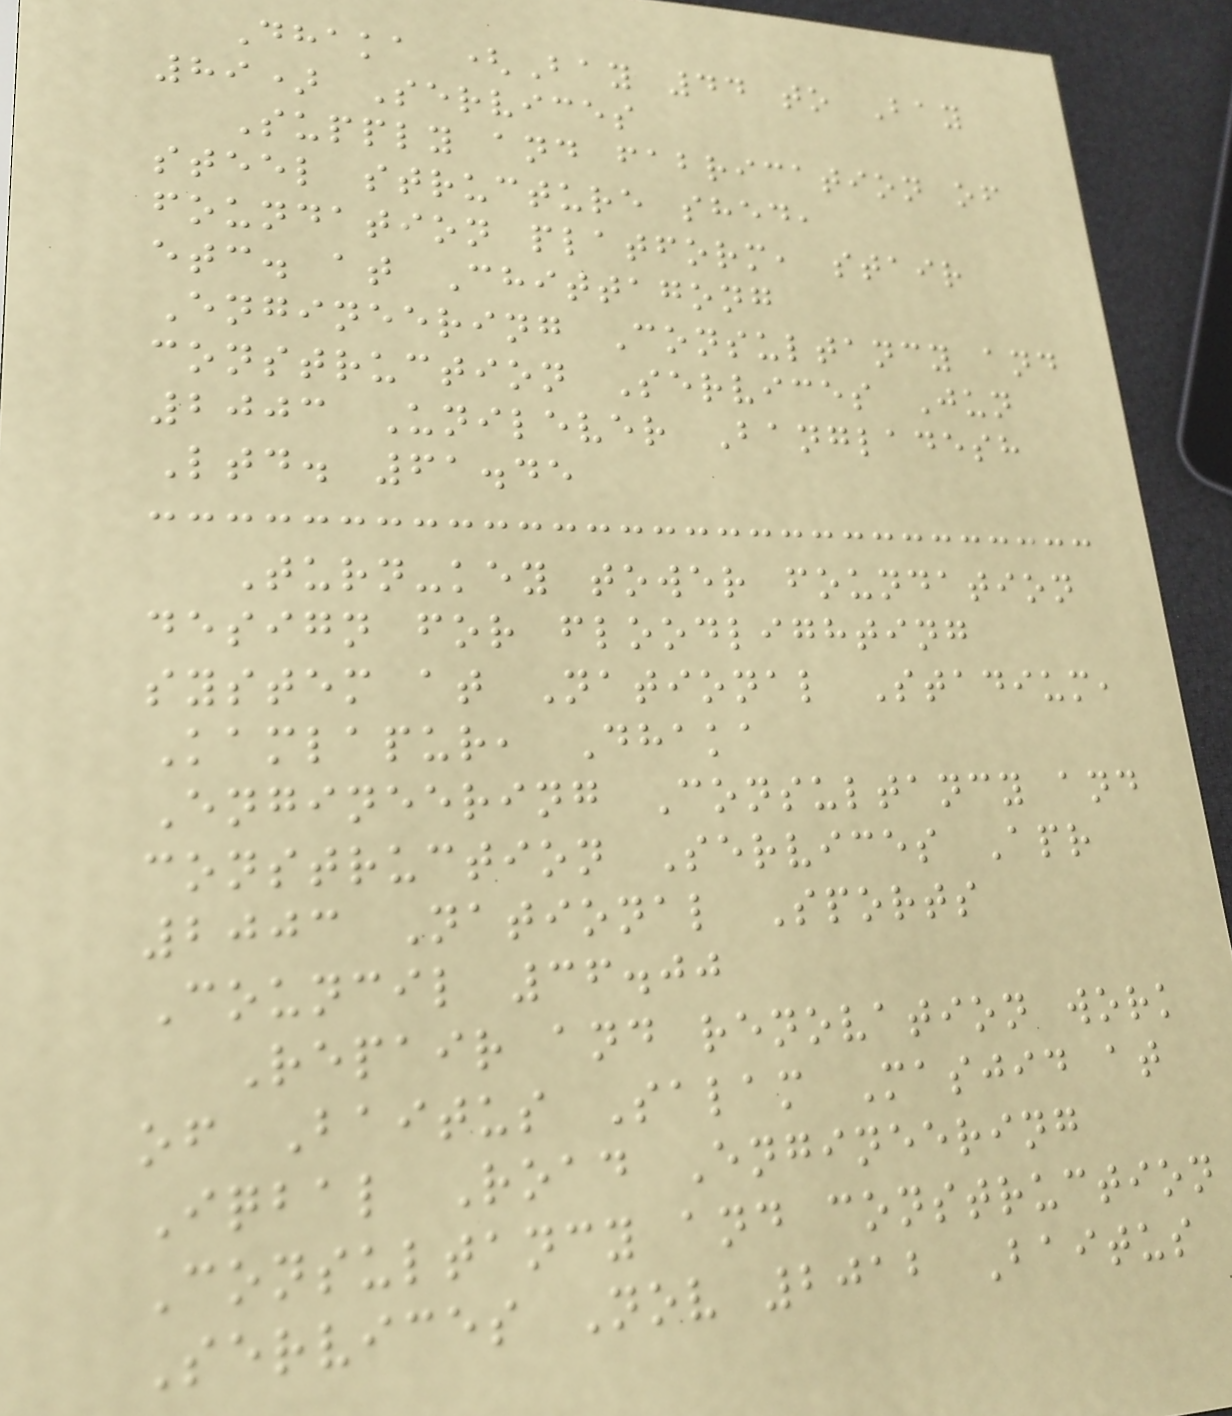Dhaka (Bay 44 to Bay
89) Services
Supply and fabrication of
steel structure shed,
foundation platform, stair
etc. at Chittagong
Engineering Consultancy and
construction Services Jun
2003 Unilever Bangladesh
Ltd. 61.45
Turn-key tower foundation
design for floodlighting
system at National Stadium,
Kamlapur, Dhaka
Engineering Consultancy and
construction Services Apr
2003 National Sports
Council 36.00
Repair and renovation work
of Baitus Salam Masjid at
Iqbal Road Engineering
Consultancy and construction
Services Nov 2012 Baitus
